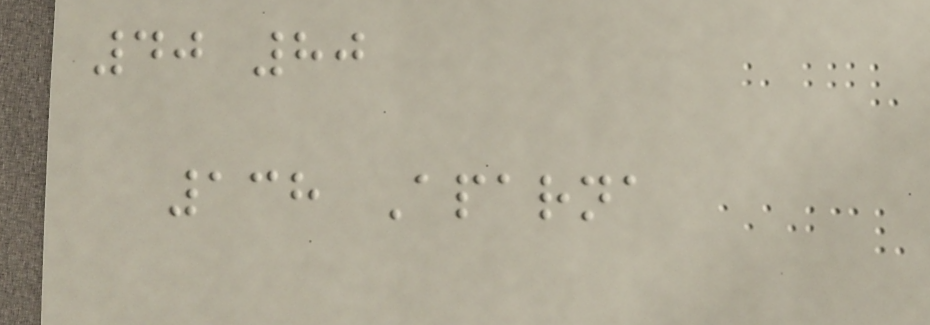40 80
138 Aparna
